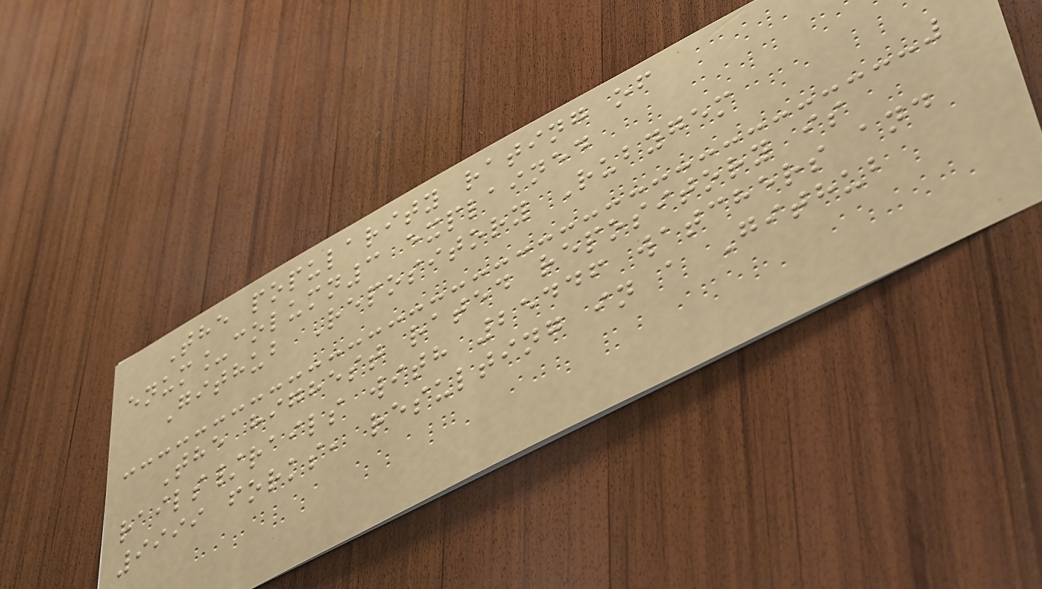The popularity rating of
enum_column3 explained
Github Repository Rubygem
The highest rated repository is
rails/rails with 25446 watchers and
9999 forks, resulting in a Github
